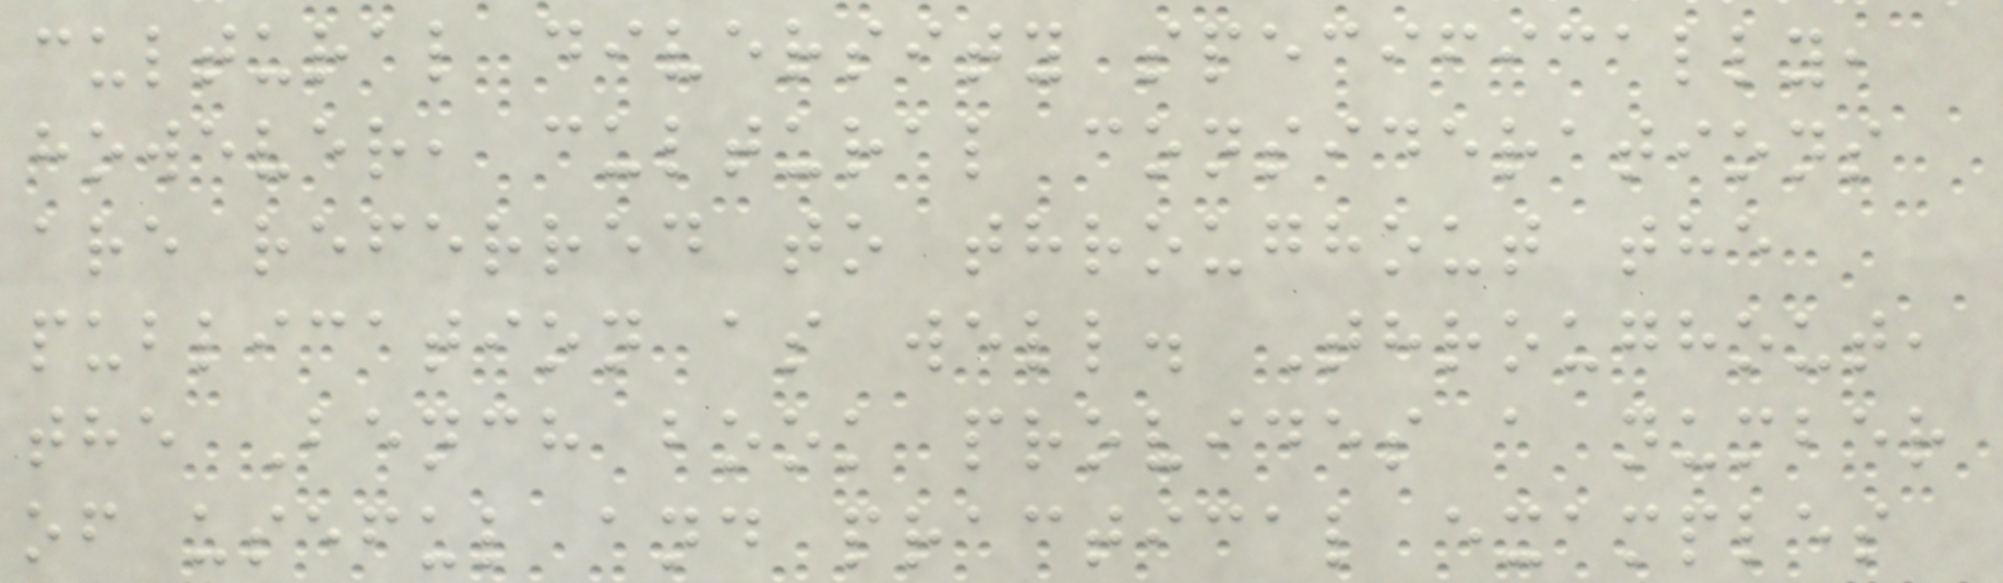cultural diversity specifically,
however, cultural considerations
are referred to throughout the
publication as well. Throughout,
the Bench book provides a number
of useful and practical examples
